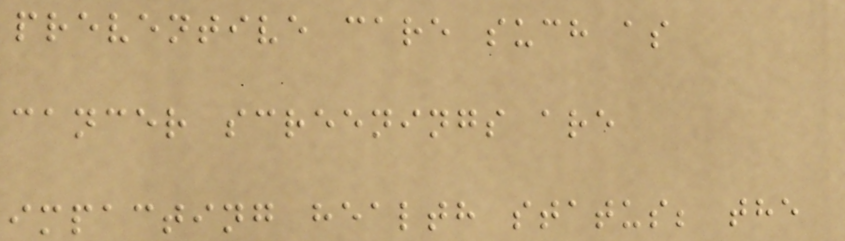preventive care such as
cancer screenings are
impacting health status; the
